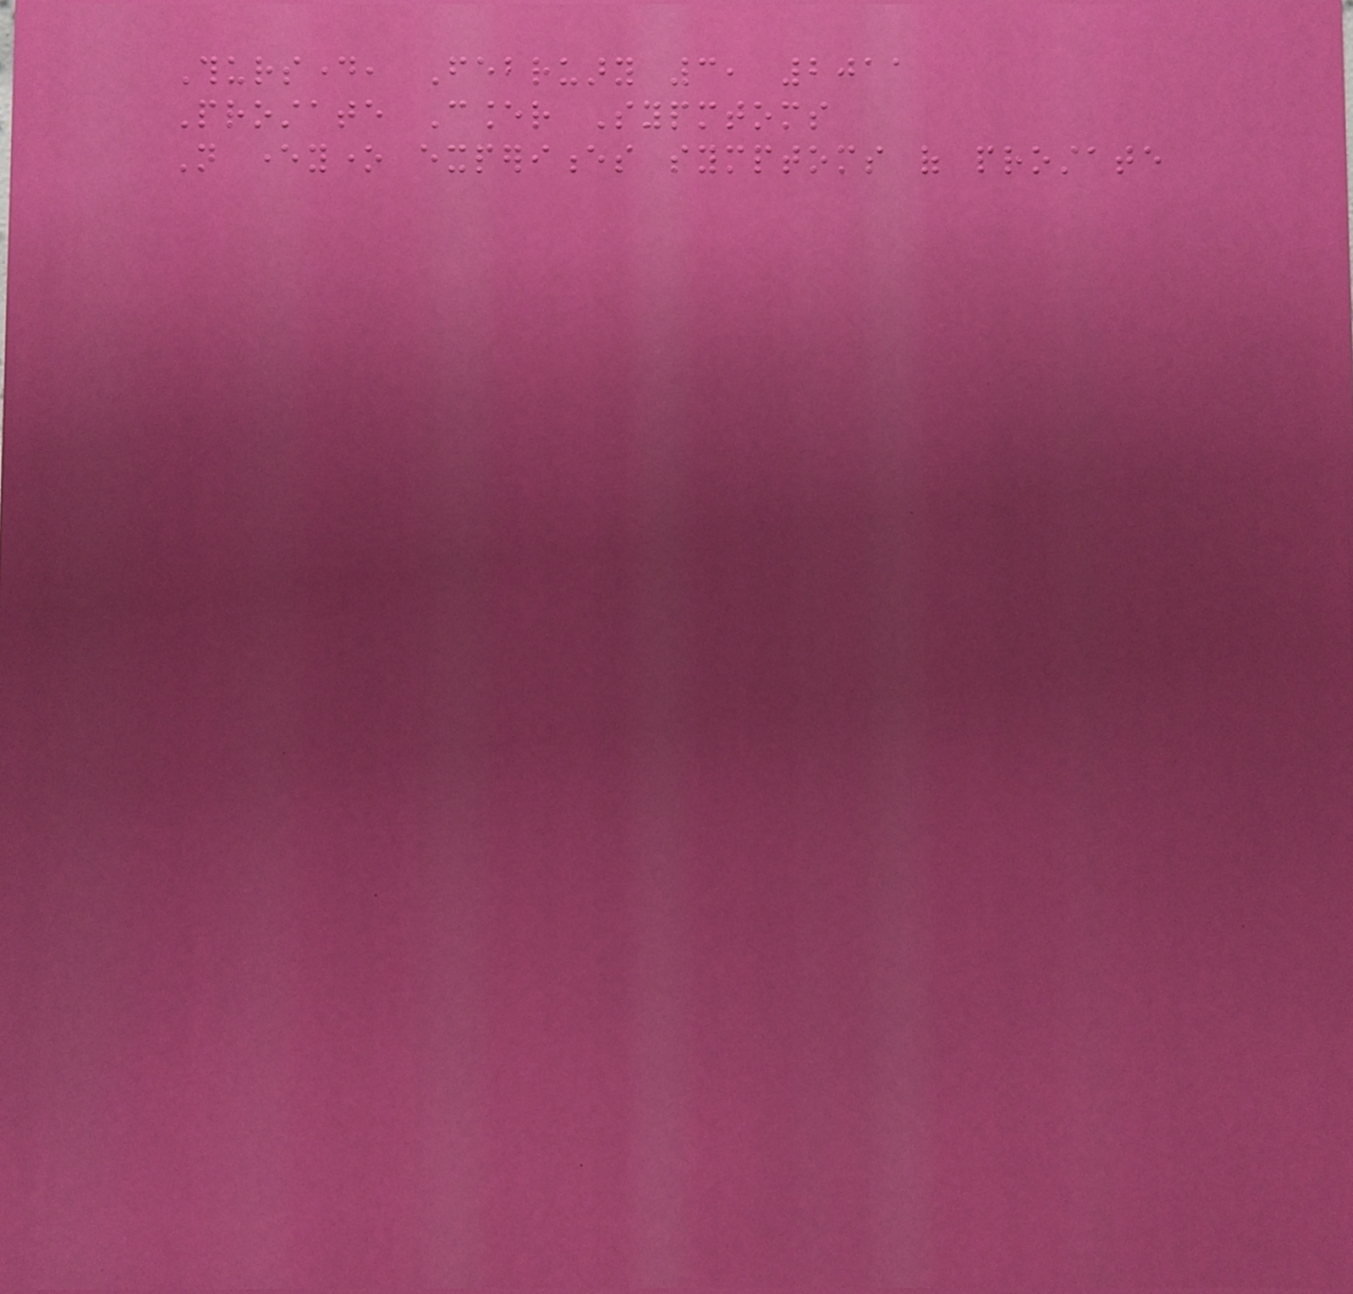Thursday, February 3, 2011
Prostate Cancer Sypmtoms
Not everyone experiences symptoms of prostate
